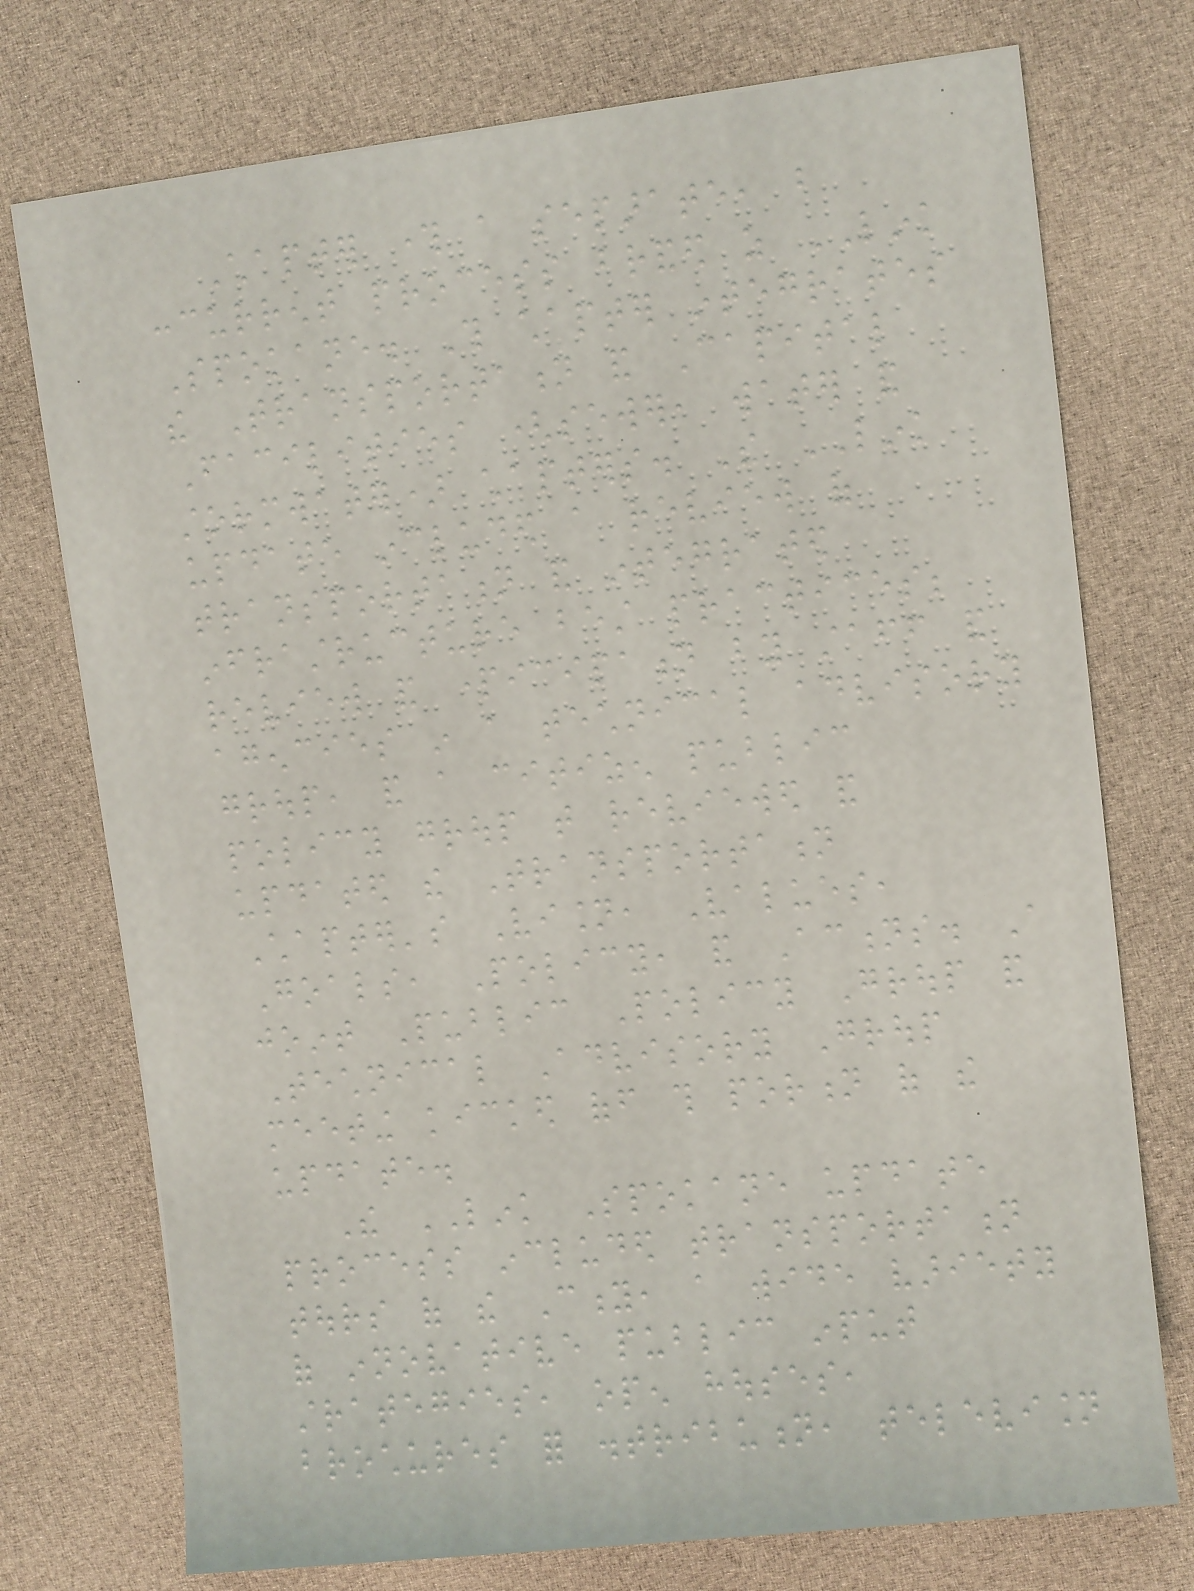Chapter through a separate, but
concurrent process branded as LINK
Spokane. This chapter integrates
the Transportation and Capital
Facilities (sewer, water and
stormwater) chapters. The LINK
update included a review of
transportation and integrated
infrastructure best practices;
review and participation by staff and
agencies in a technical advisory
group, and a citizen public
policy group that reviewed and
updated the Transportation
Chapter's Vision, Values,
Goals, Policy, and Actions. A
joint Public Policy Group and
Technical Advisory Group
meeting kicked off this portion of the
update.
The LINK Spokane update
process included transportation
tours of the City, a wide variety
of innovative public input
strategies, open houses,
brochures for distribution, television
